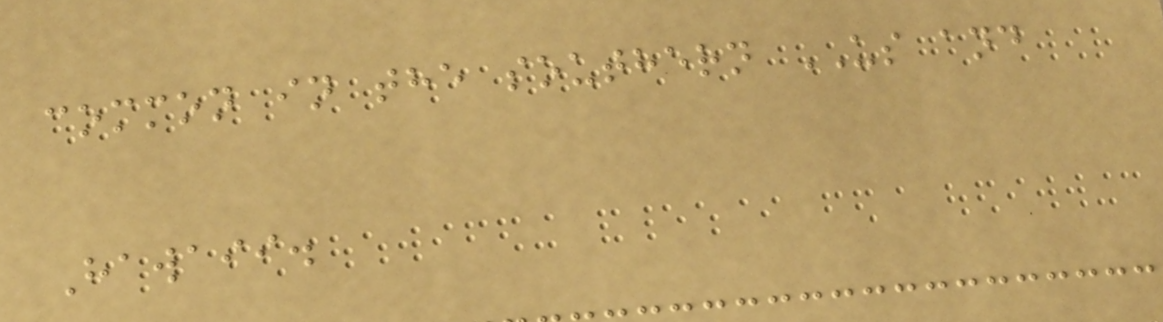common in the southern US and
Hawaii.
